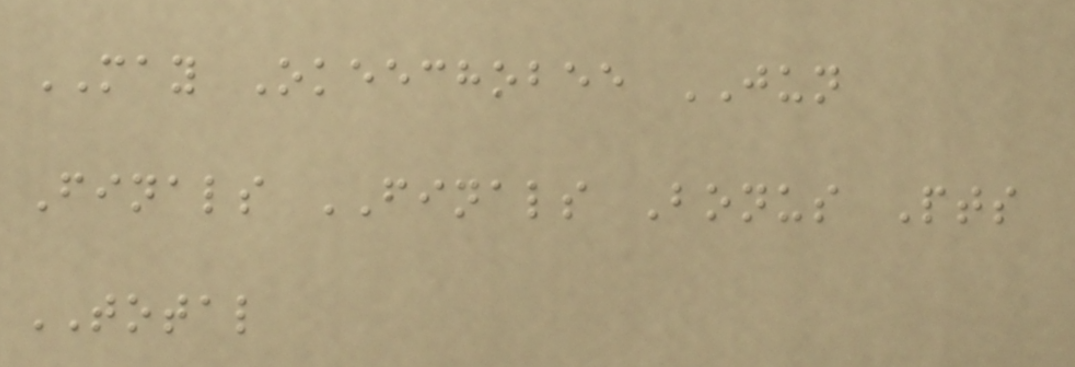MAY Okeechobee JUN
Finals FINALS Bonus Pts
TOTAL
